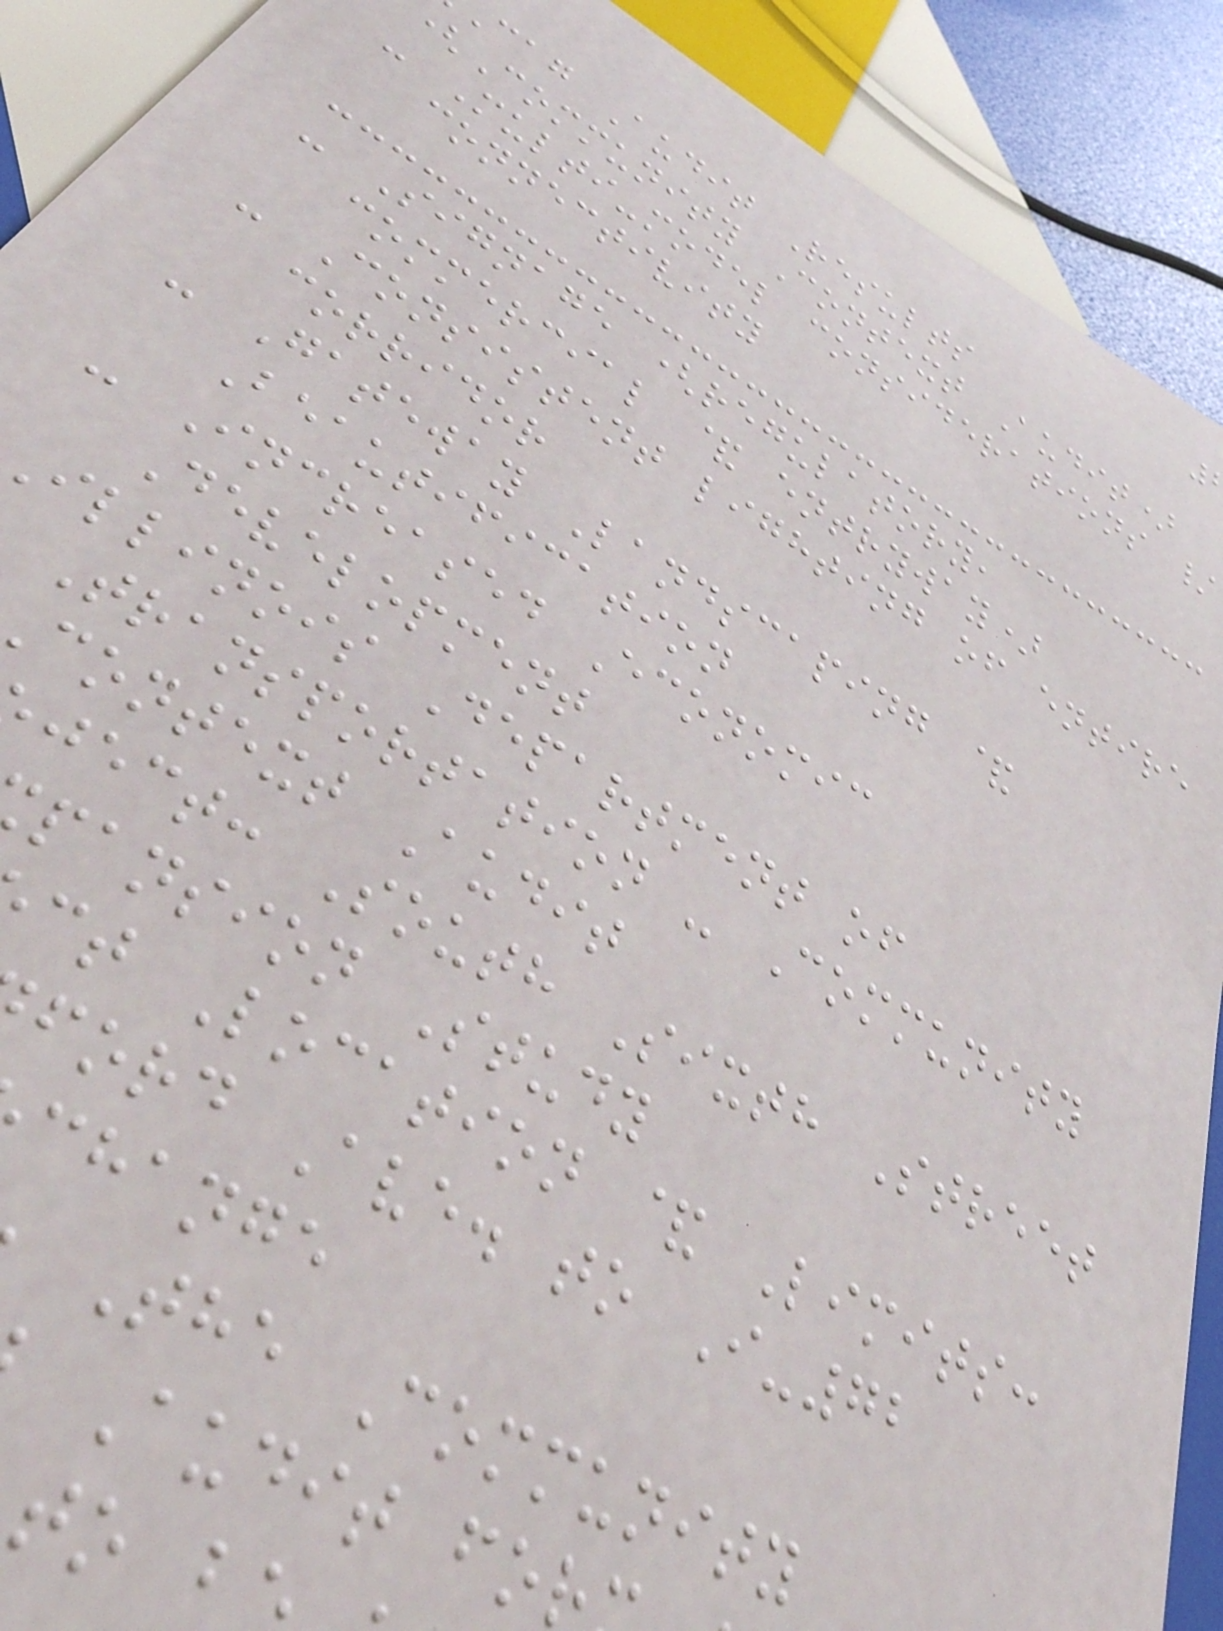cag Audit Results
(Community Context Audit)
- Multi-model considerations /
connectivity
- Signage (regulatory,
commercial & entryway)
- Consistent lighting of entire
corridor
- Gateway Landscaping &
Beautification
- Increased Economic
Development
illinois Department of
Transportation - Community
context Audit
ject: South Sixth Street
pansion Study
ct Location & Limits:
ford Ave. to I-72
change
The Community
Audit fo
